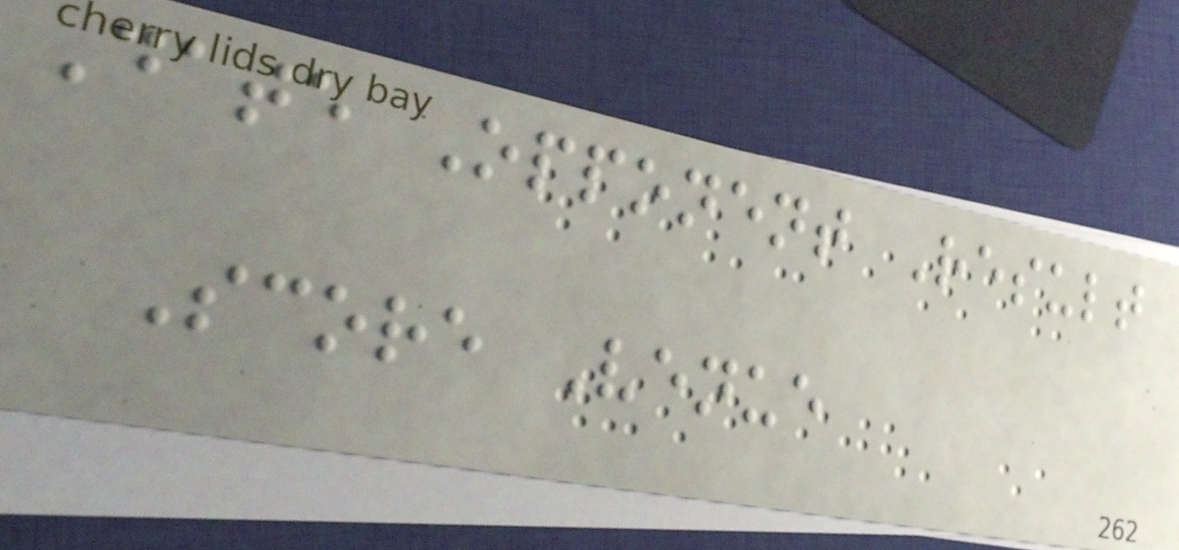Date Opponent Result
Score Venue
